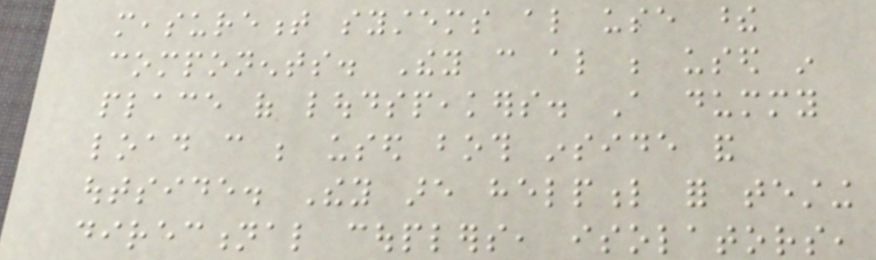measurement systems also use these
components. They can also be used in
place of loudspeakers. A dummy
load can be used both inside and
outside. They are helpful for testing
directional couplers, isolators,
